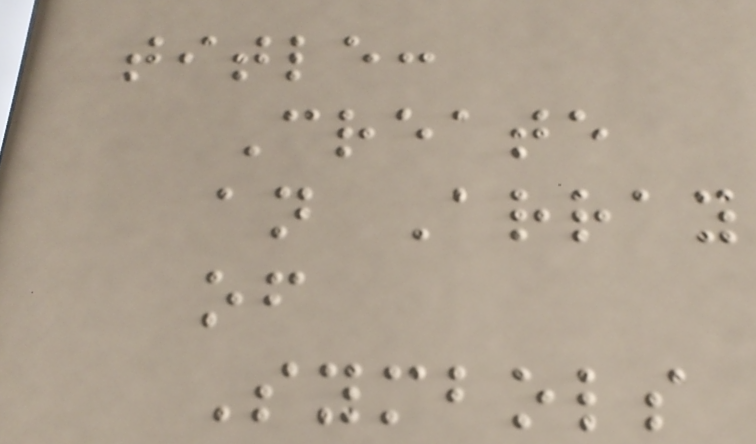title:
Create
an Array
of
Symbols
